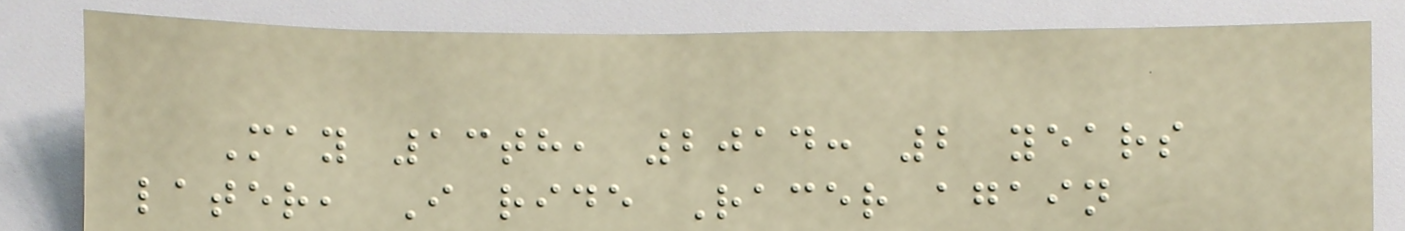May 13th, 2014: 2 years
later, I ride Racer again
